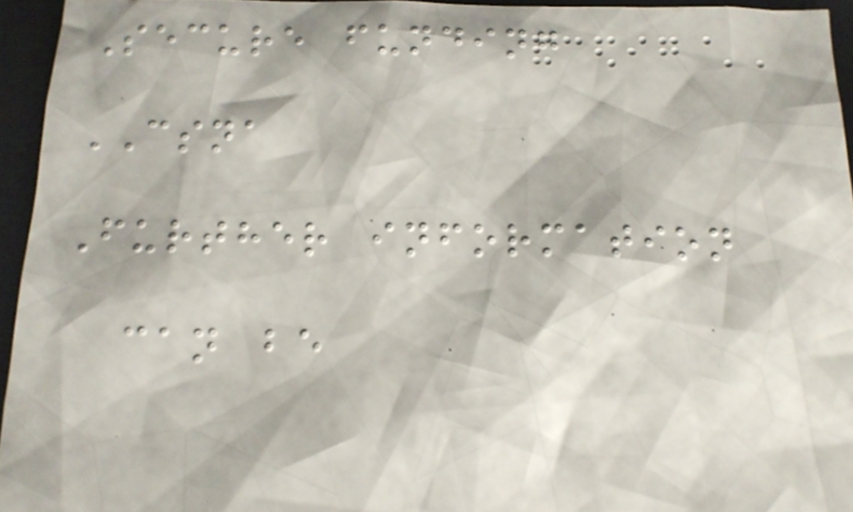Secure funding
CSNA
Further information
can be
